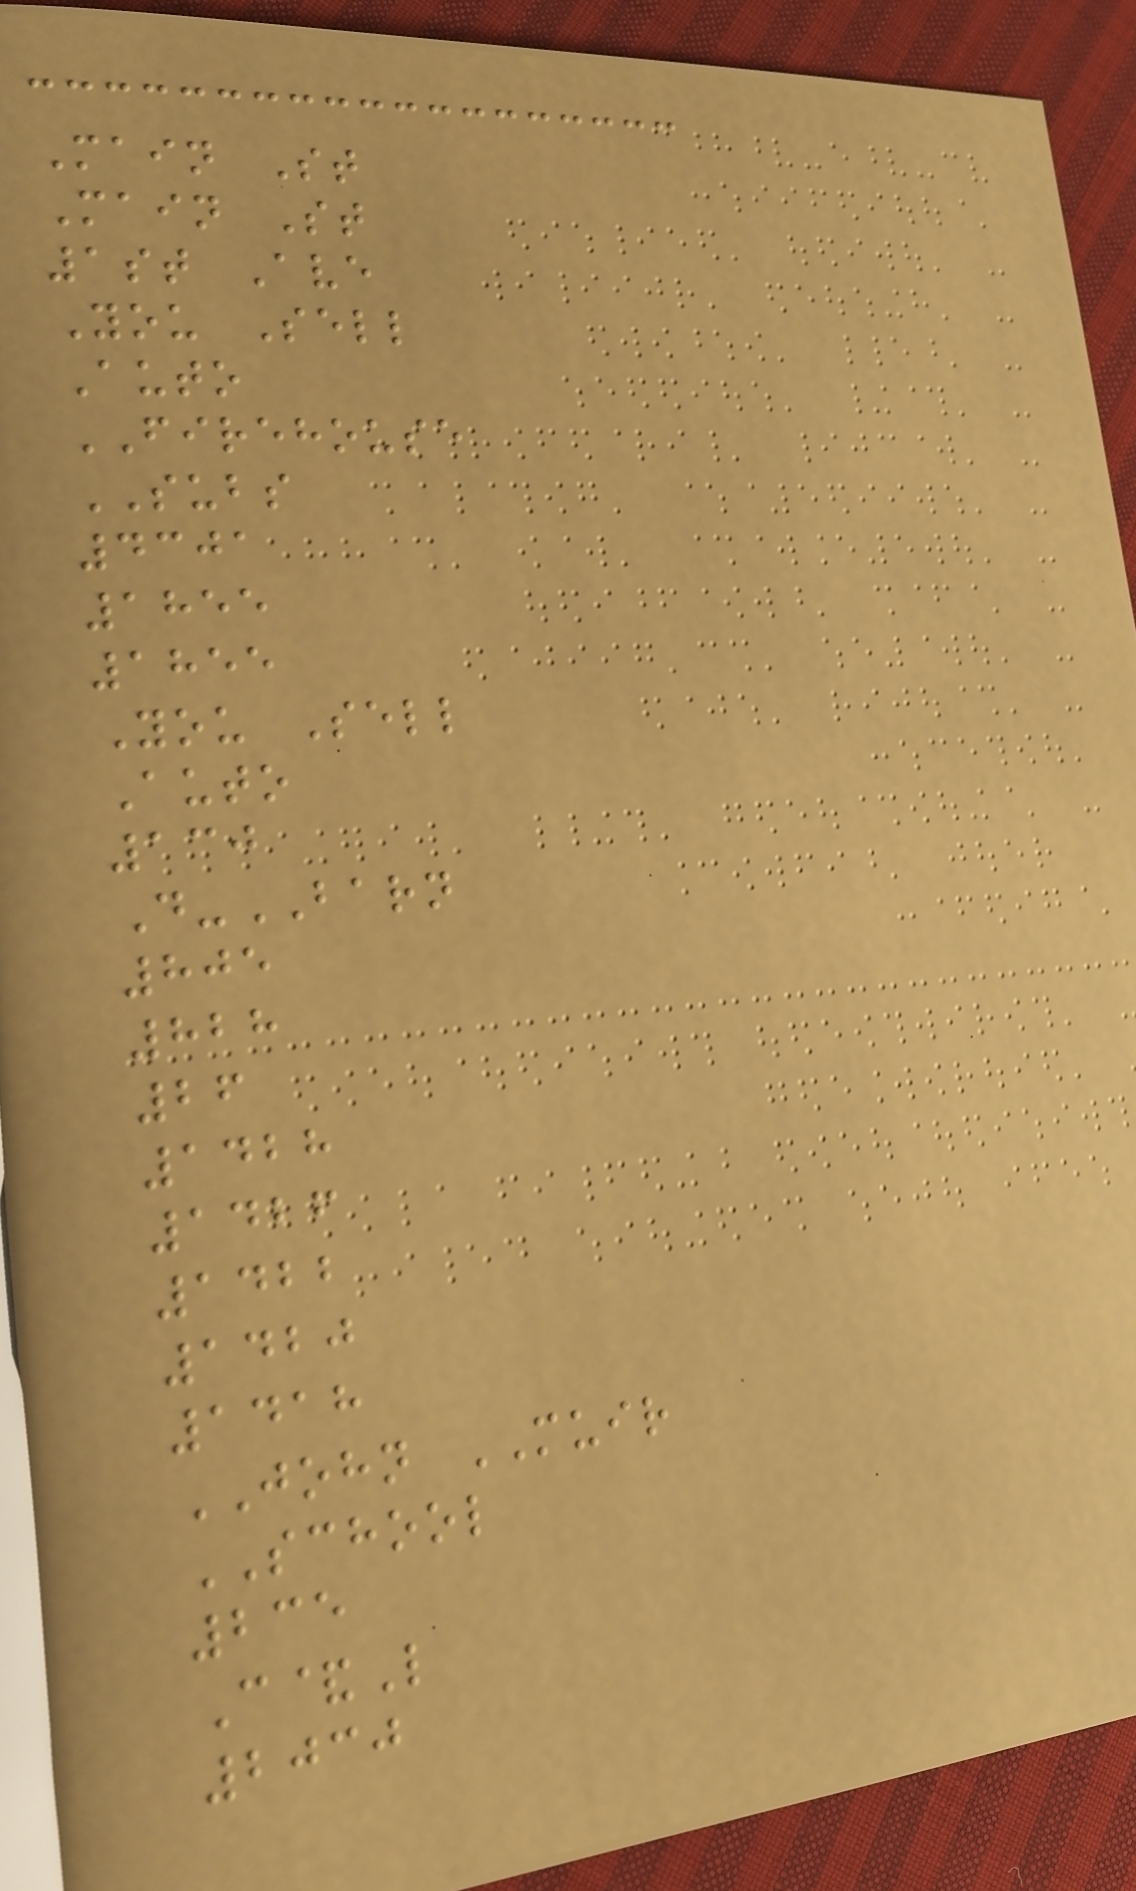Main St
Main St
1st Ave
You Sell
Auto
FIREHOUSE
SUBS
4301
1855
1855
You Sell
Auto
130
D-BARN
805
828
26
1428
1426
1422
1420
1418
JOHN MUIR
SCHOOL
235
C&L
2030
